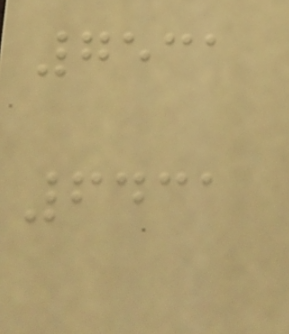7531
6431
